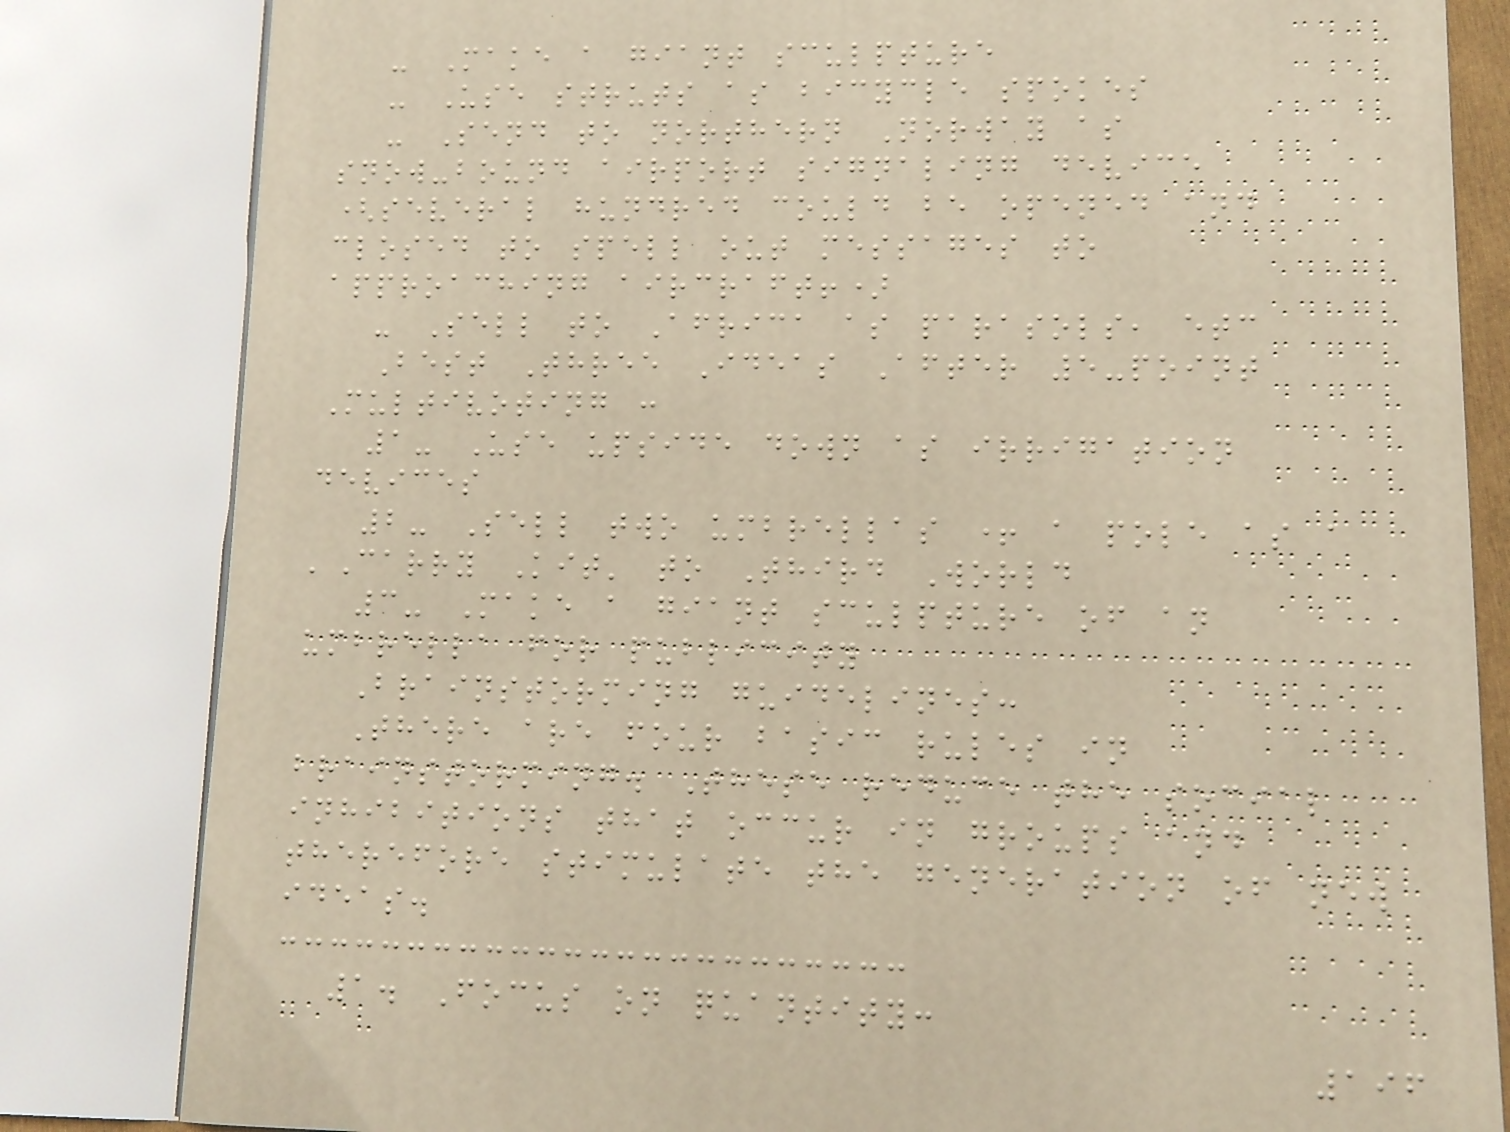- Make a giant sculpture
- Use struts as bicycle spokes
- Send to northern Norway as
snow-bound airport signaling device
(several hundred could be opened and
closed to spell out messages to
approaching aircraft!)
- Sell to Africa as parasols, etc
Best Three Ideas After 5-point
Multivoting :
1- Use upside down as irrigation
devices
2- Sell two umbrellas + a pole as a
'Carry Kit' to Third World
3- Make a giant sculpture of an
umbrella for publicity
Brainstorming guidelines:
There are four basic rules in
brainstorming. These reduce the social
inhibitions that occur in groups and
therefore stimulate the generation of new
ideas.
1. Focus on quantity:
196
